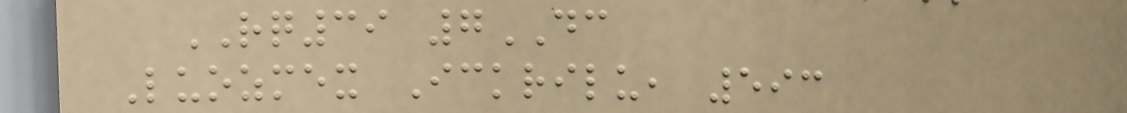RQ39 7DC
Luozmex Ickrilu, 593
